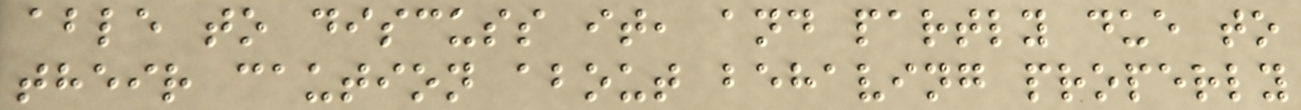able to discuss it, and partly due to
their caution about behaving properly
